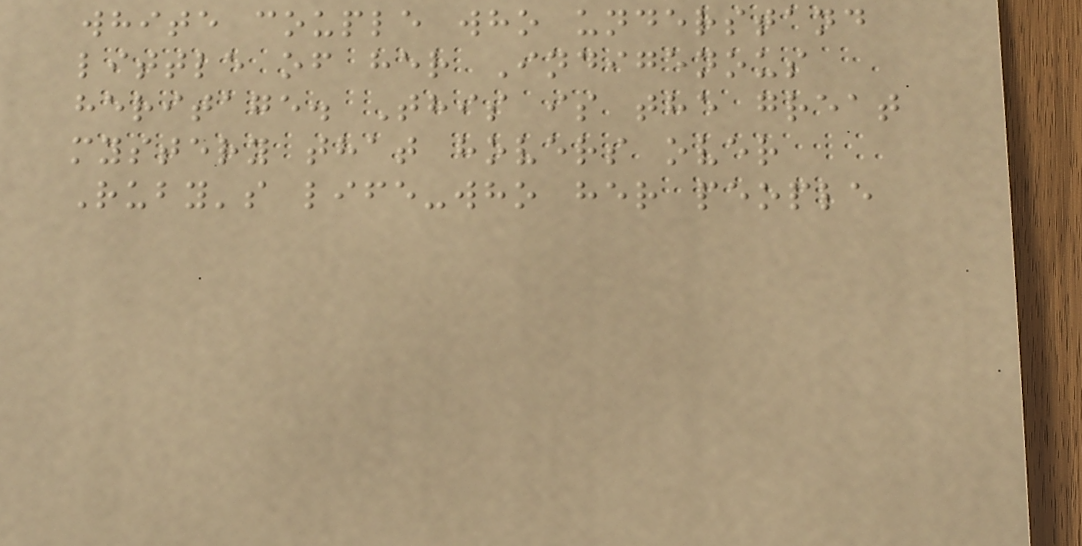white couple who understand
little of her Indigenous
heritage. This is the great
mystery that hovers over
Ruby's life-who her people
